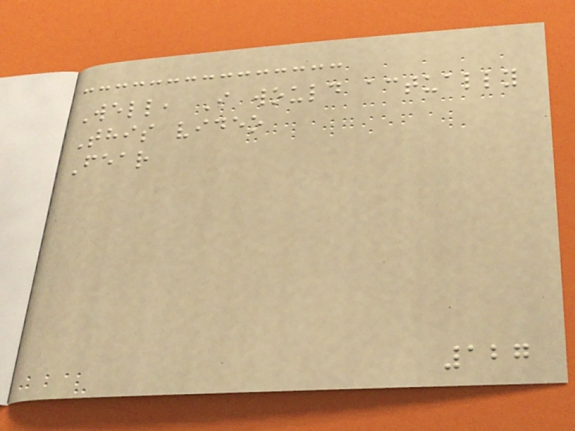Well, I would actually
This video
Fear
127
